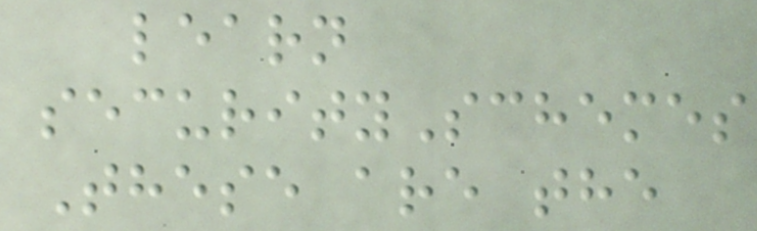learn
securitySchemes
These are the
